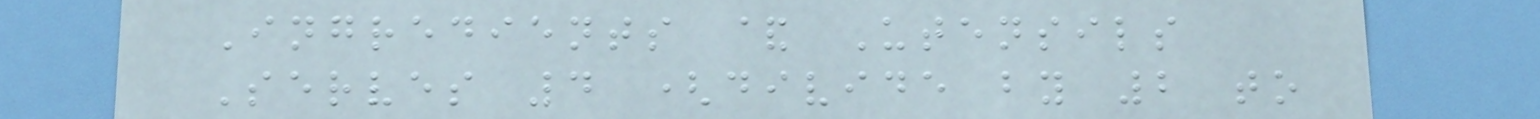Ingredients & Utensils
Serves 4 (divide by 2 to
